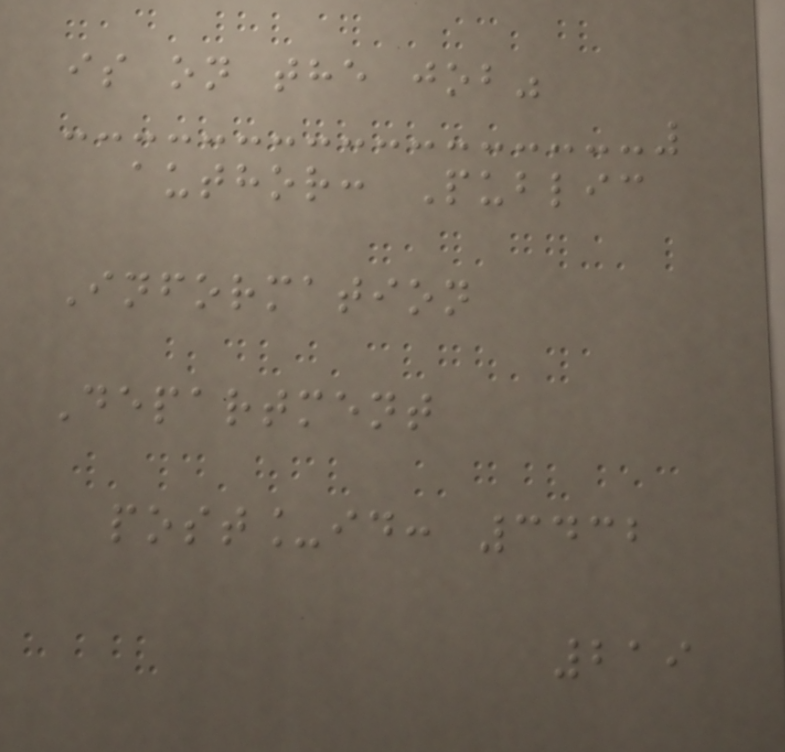is on the job"
author: Public
Information
Department
post_id: 3432
219
